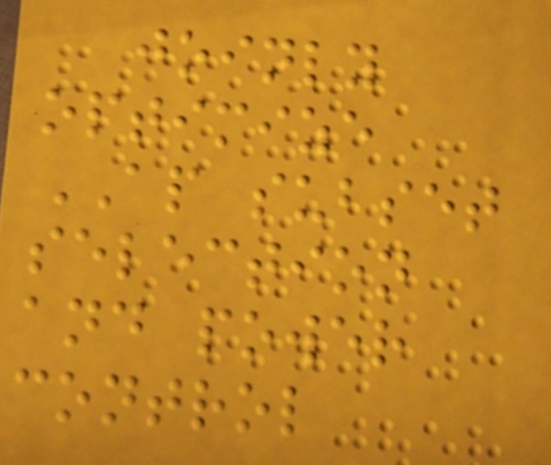joinly
optimize
AP subset
selection
and power
control
